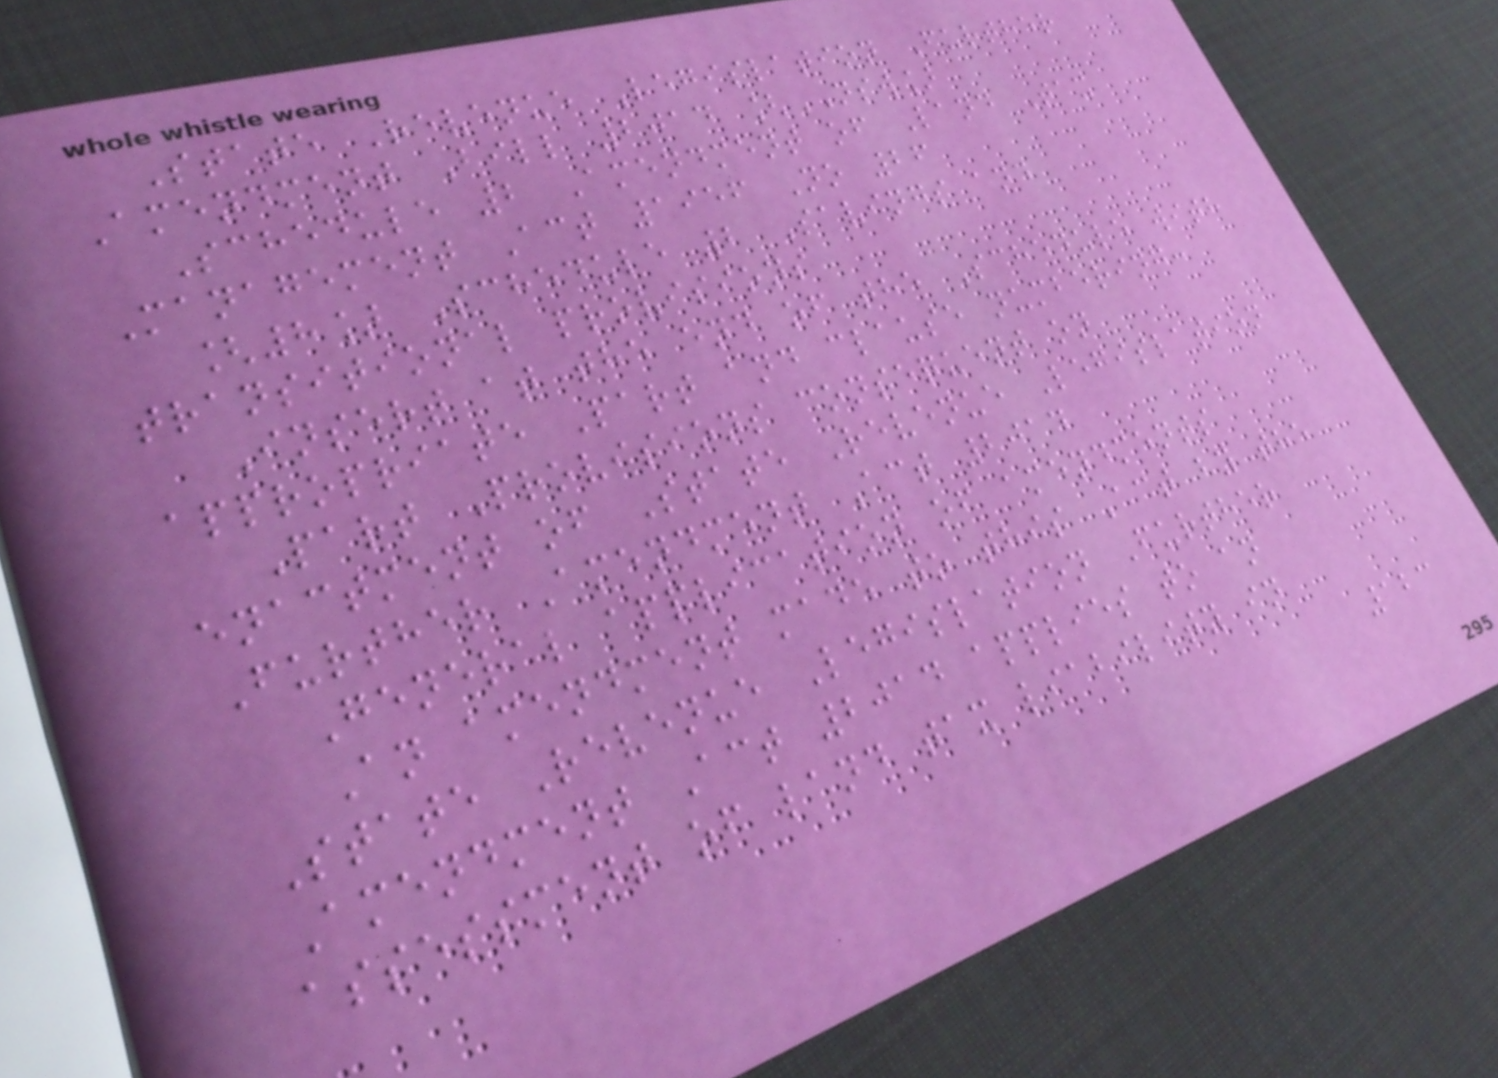State Revenue Legislation Further
Amendment Bill 2014 [NSW]
Schedule 2 Amendment of Land Tax
Management Act 1956 No 26
[8] Schedule 2 Savings and
transitional provisions
Insert at the end of the Schedule with
appropriate Part and clause numbering:
Part Provisions consequent on
enactment of State Revenue Legislation
Further Amendment Act 2014
General application of amendments
An amendment made to this Act by the
State Revenue Legislation Further
Amendment Act 2014 applies to an
assessment of land tax liability in
123
